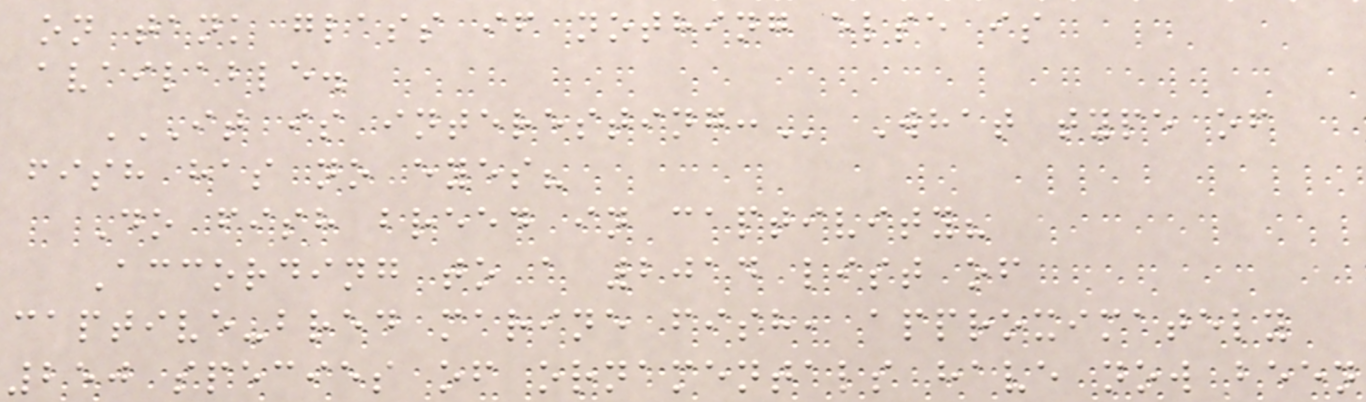on tank glass if nothing else is
available.
IT IS INTERESTING: What type of
fish has no eyes?
Do fish breed in captivity?
According to a 2014 list of
captive-bred marine fish, approximately
250 species of ornamentals have now been
